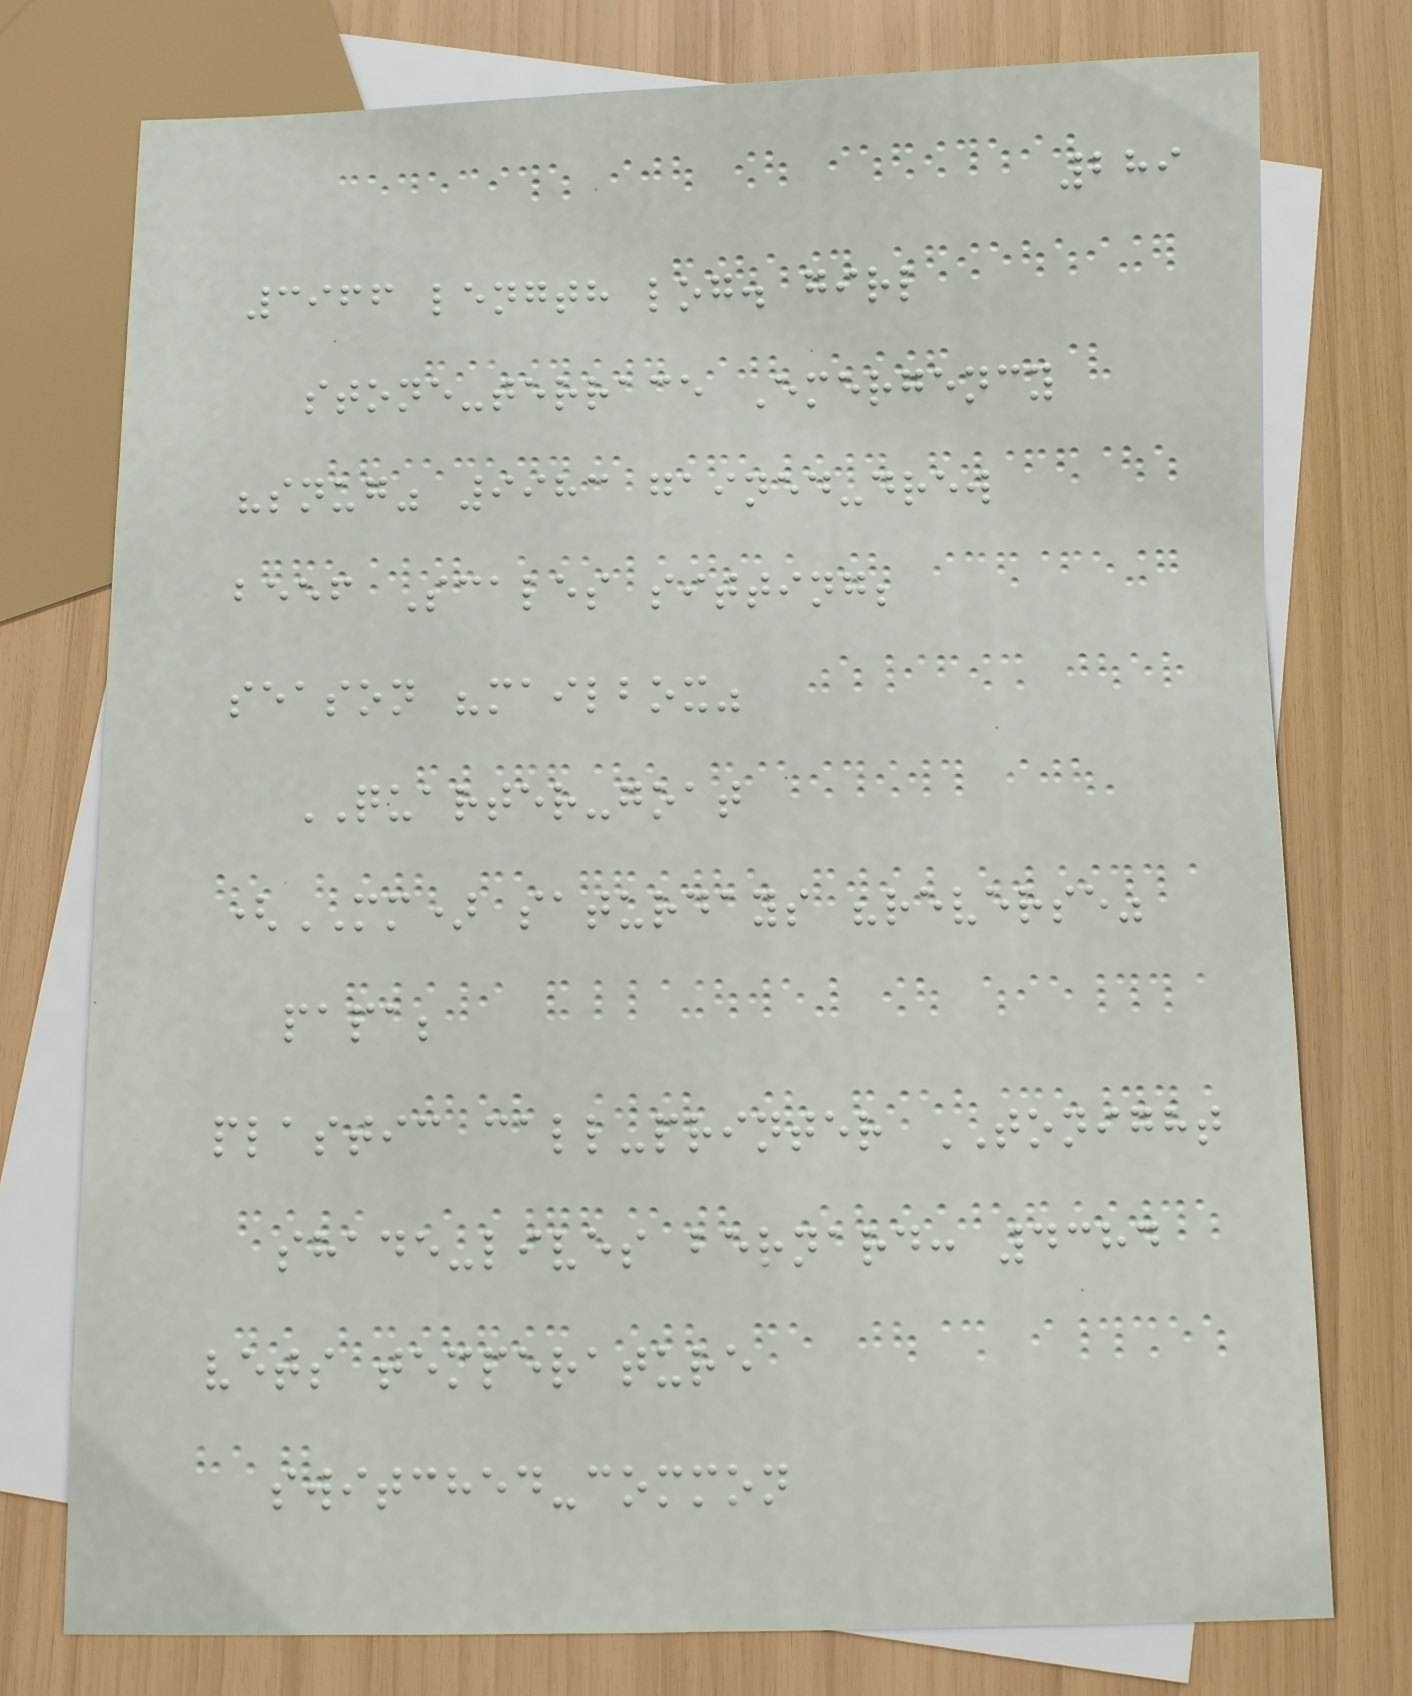289
3966 length log. girl
stone-terrace Emergency
"snug" 9983 gained-drew
beef Scales sitting;
season "mailbox"
QUARTER-goat
(MM) saturdays "reverse"
papa;
plastic call-printer TONIGHT
shade-lives bernard: 4384
vets temperature
switched-common
